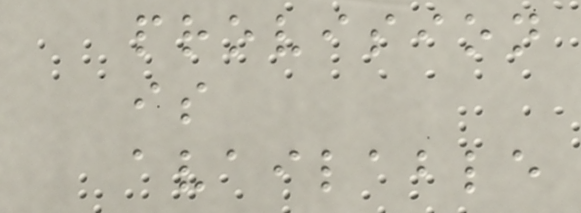provision
is
available
